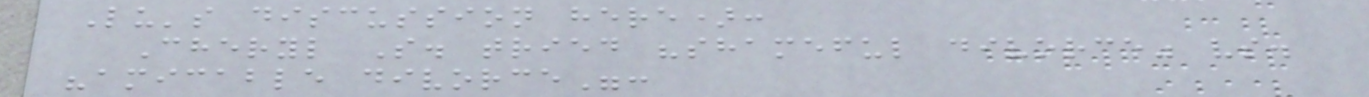Lu's discussion here):
Cheryl S. tried "shameful divorce" vs.
"amicable divorce":
